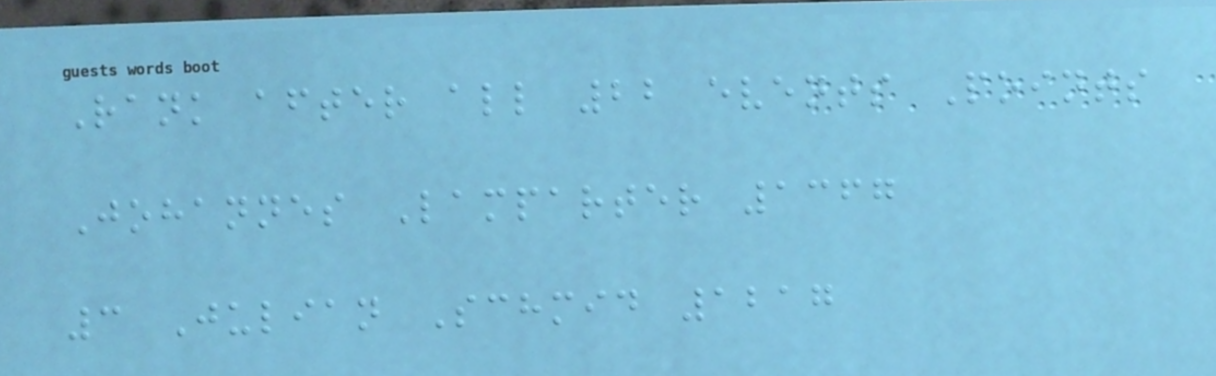Rank after all 22 events Points
Johannes Lamparter 1367
3 Julian Schmid 1217
